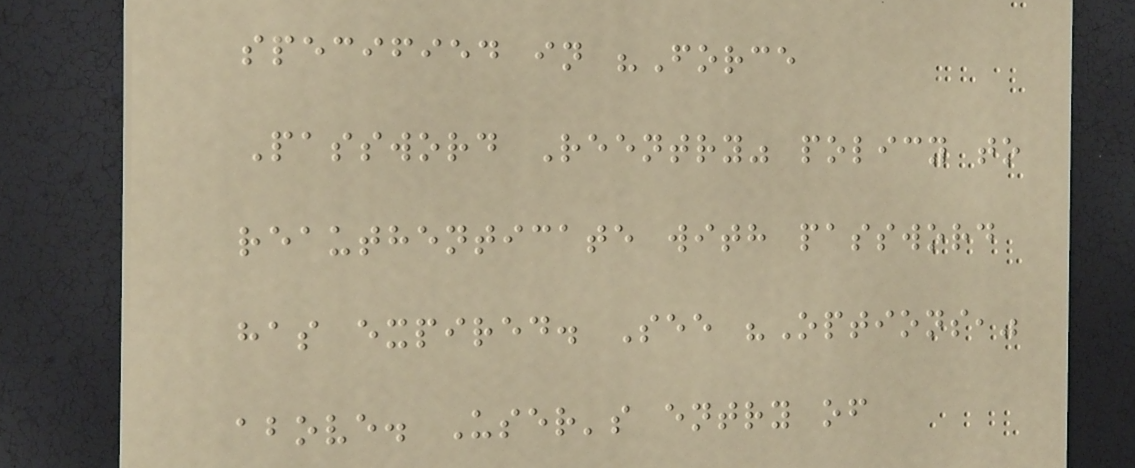specified in "Force
Password Reentry" policy to
reauthenticate with password
has expired. See "Options,"
above. User's entry of
